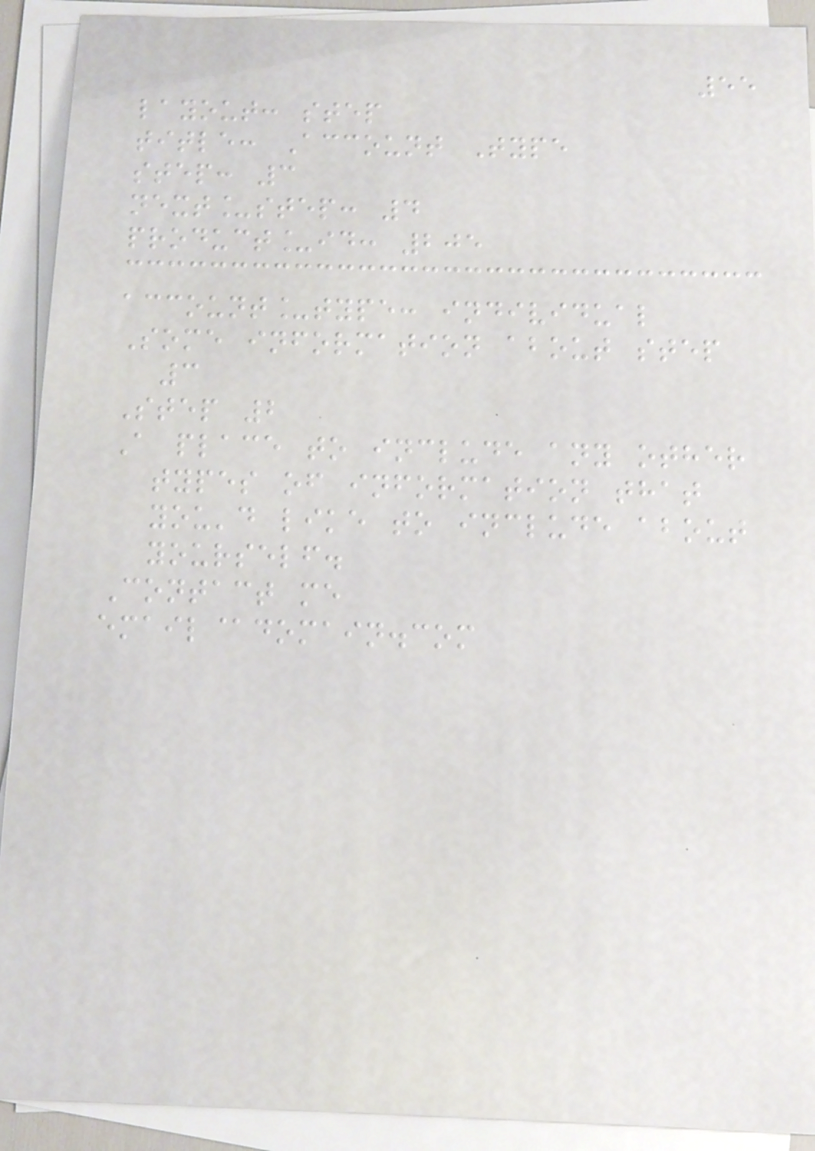55
layout: step
title: Account Type
step: 3
next_step: 4
product_id: 205
account_type: individual
Some information about step
3
Step 2
A place to include any other
types of information that
you'd like to include about
yourself.
Contact me
email@domain.com
